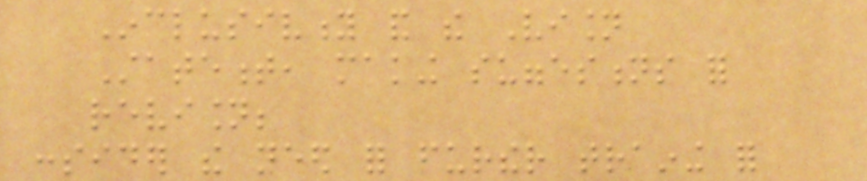Inclusivity and the Vision
Statement, making suggestions for
revision;
consider the need for further training for
